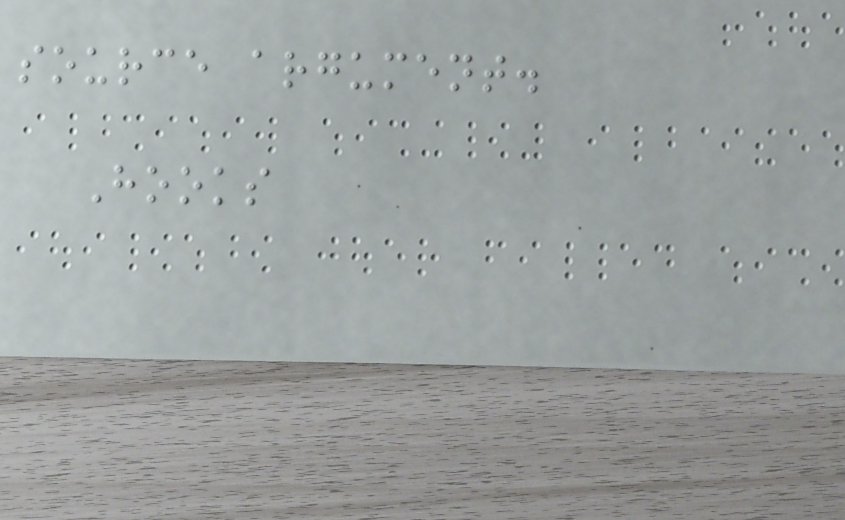source argument.
Hooks
